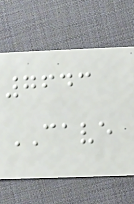7643
CAVE
